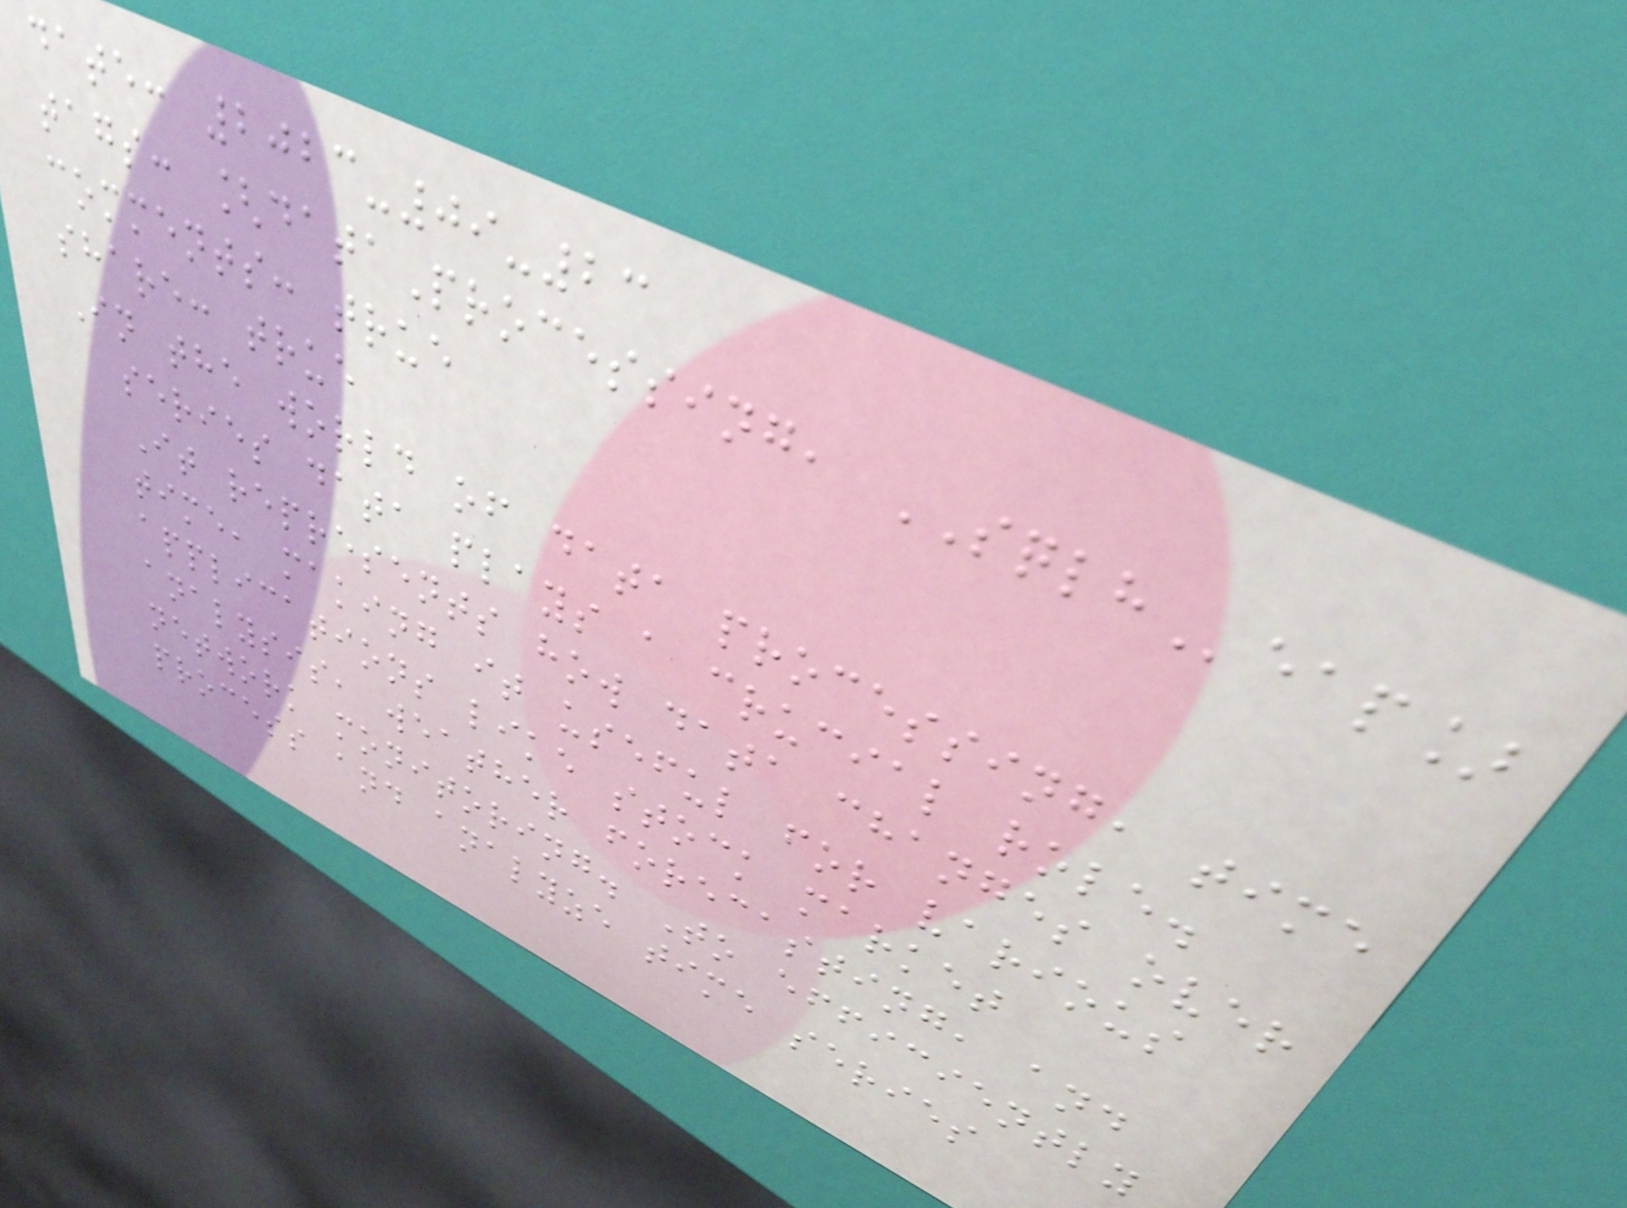date: 2023-09-23
tags: [dataProcessing, SQLHeap]
comments: true
share: true
In the world of data processing, time
series data plays a crucial role.
It represents how data changes over
time, making it useful for various
applications like stock market
analysis, weather forecasting, and
network monitoring. To efficiently
process and analyze time series
